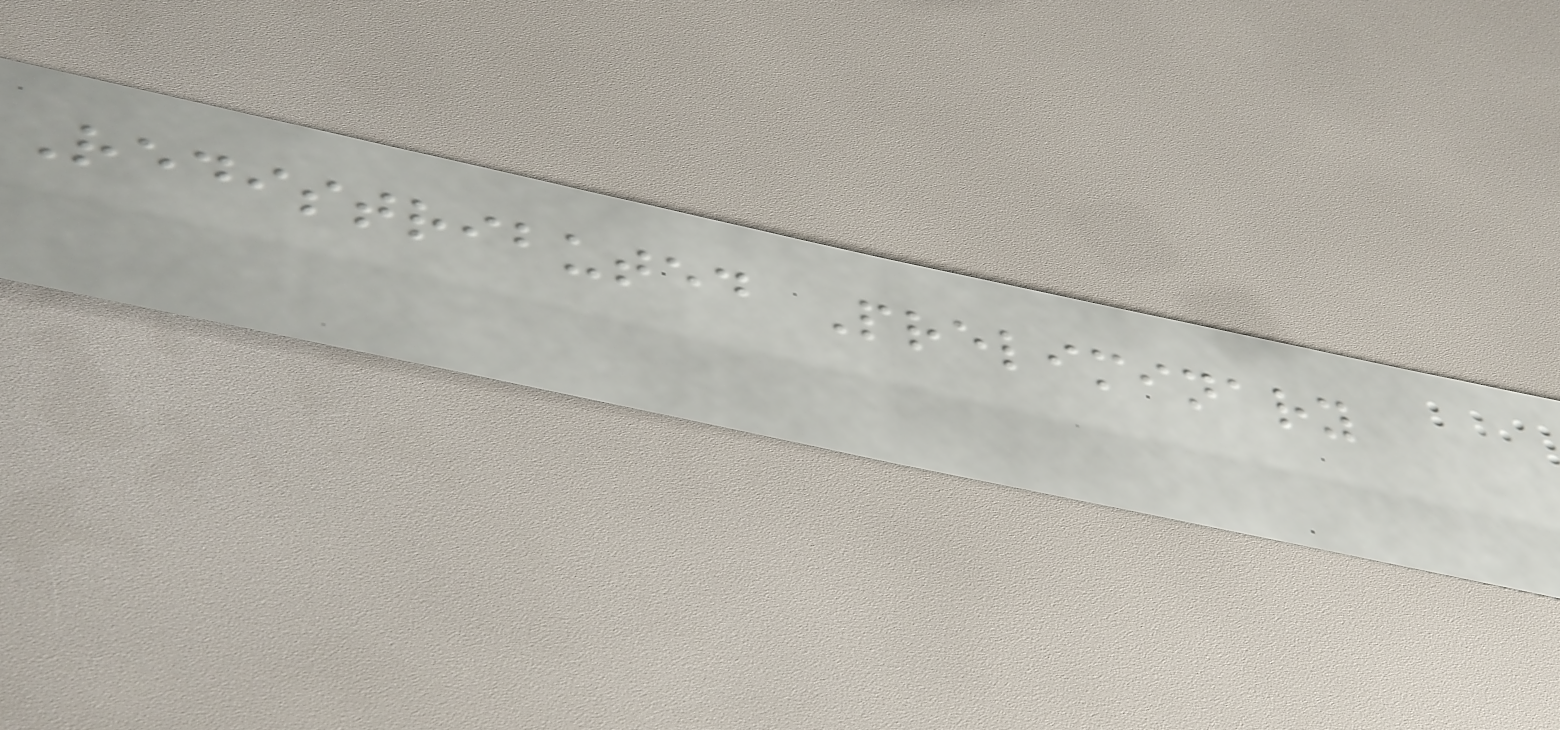Redistributed Preliminary
